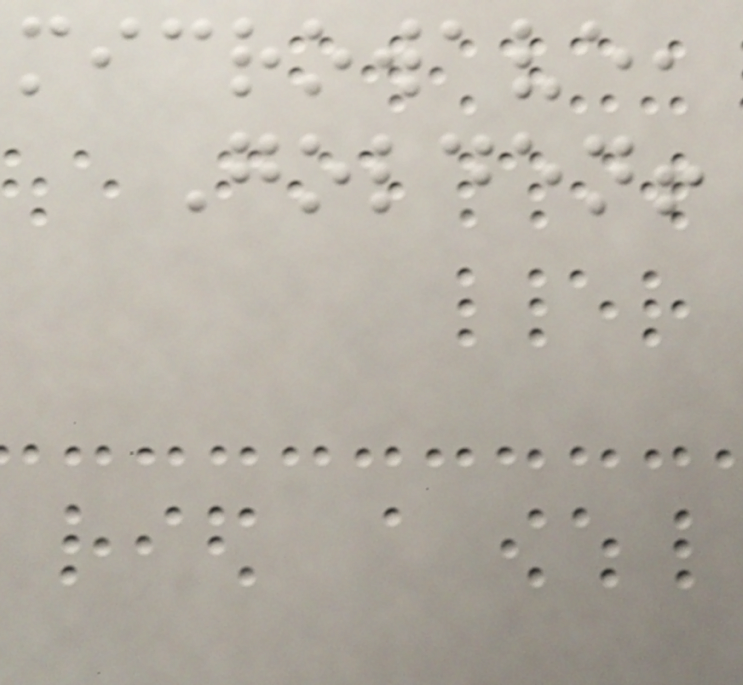microwave,
Golden!
